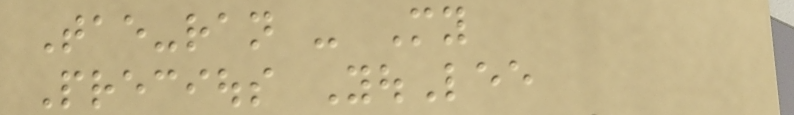Tae-ran - My
Precious YouLee
